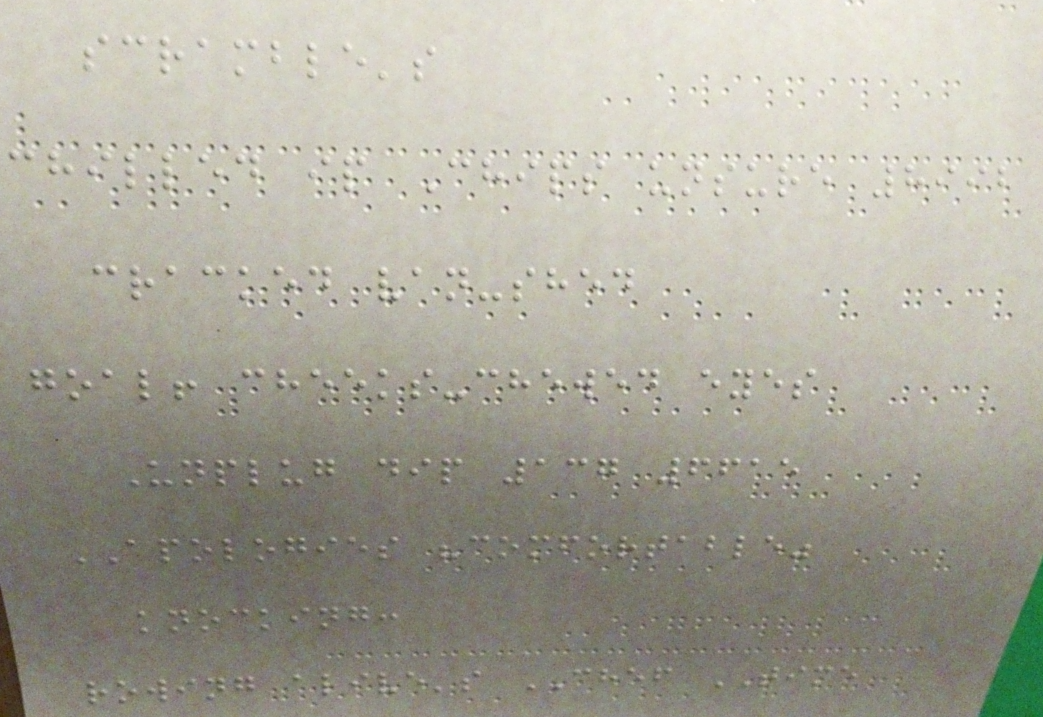scramble's
chilled ip Chips unsure 8992
cracked van-shed
goal! cheeks-chewed eyes
Unplug dip 137 6615
APOLOGIES "comfortable"
knocking:
rowing alive's CHEF TIME
